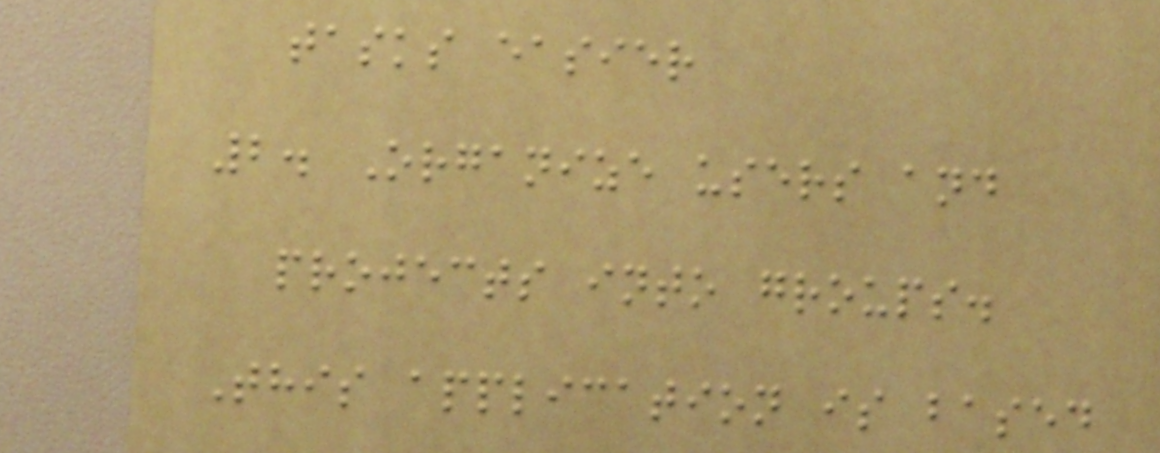tasks easier
2. Organize users and
projects into groups.
This application is based
